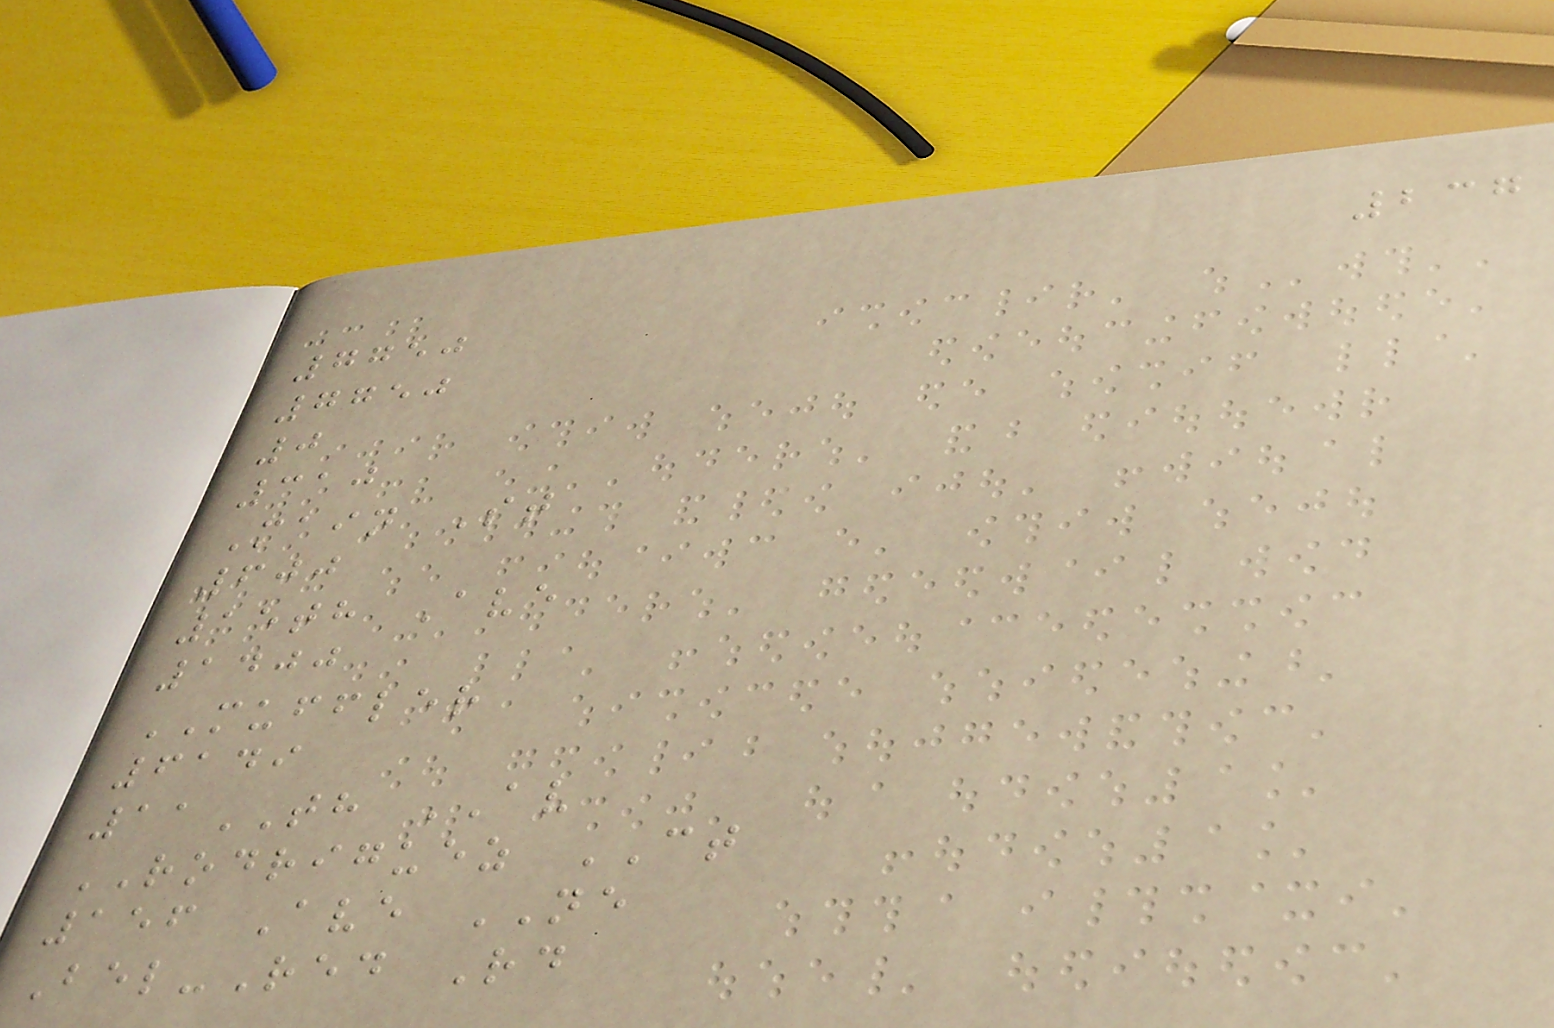237
7750
7750
0
310
Main St
600
15th Ave
1400
MUFFLER
6149
11TH AV
RODRIGUEZ CT
156 Ave NE
Bel-Red Rd
